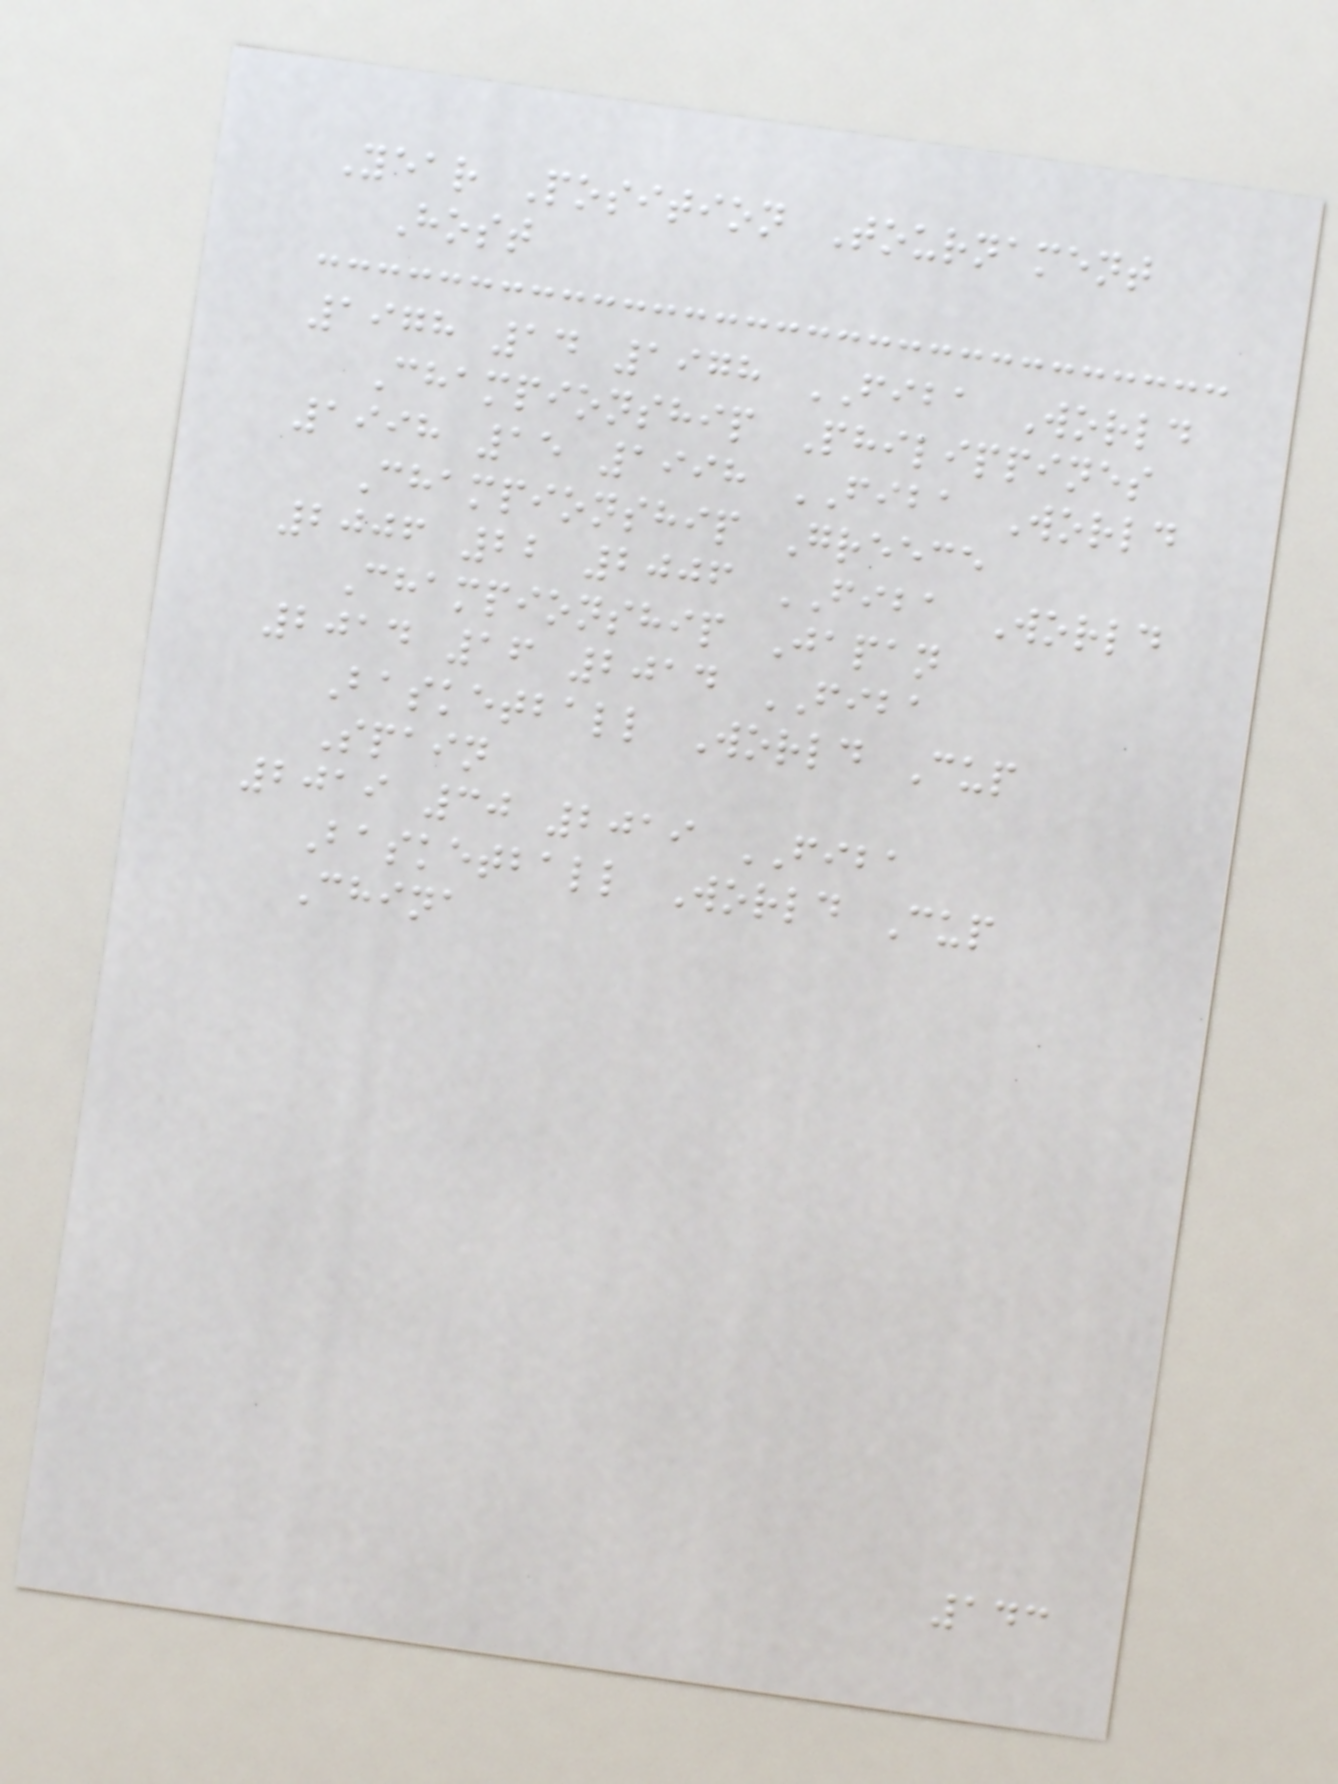Year Position Tournament
Host
1978 14 1978 FIBA World
Championship Philippines
1998 15 1998 FIBA World
Championship Greece
2006 22 2006 FIBA World
Championship Japan
2014 16 2014 FIBA
Basketball World Cup
Spain
2019 30 2019 FIBA
Basketball World Cup
China
143
